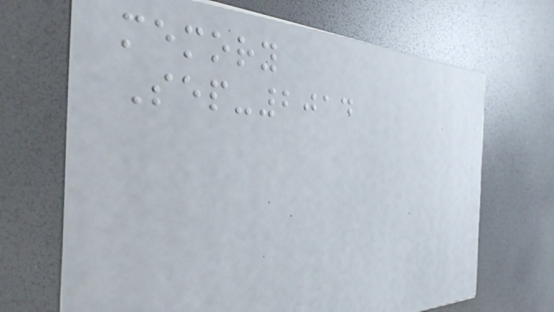memory
Sep-2014
